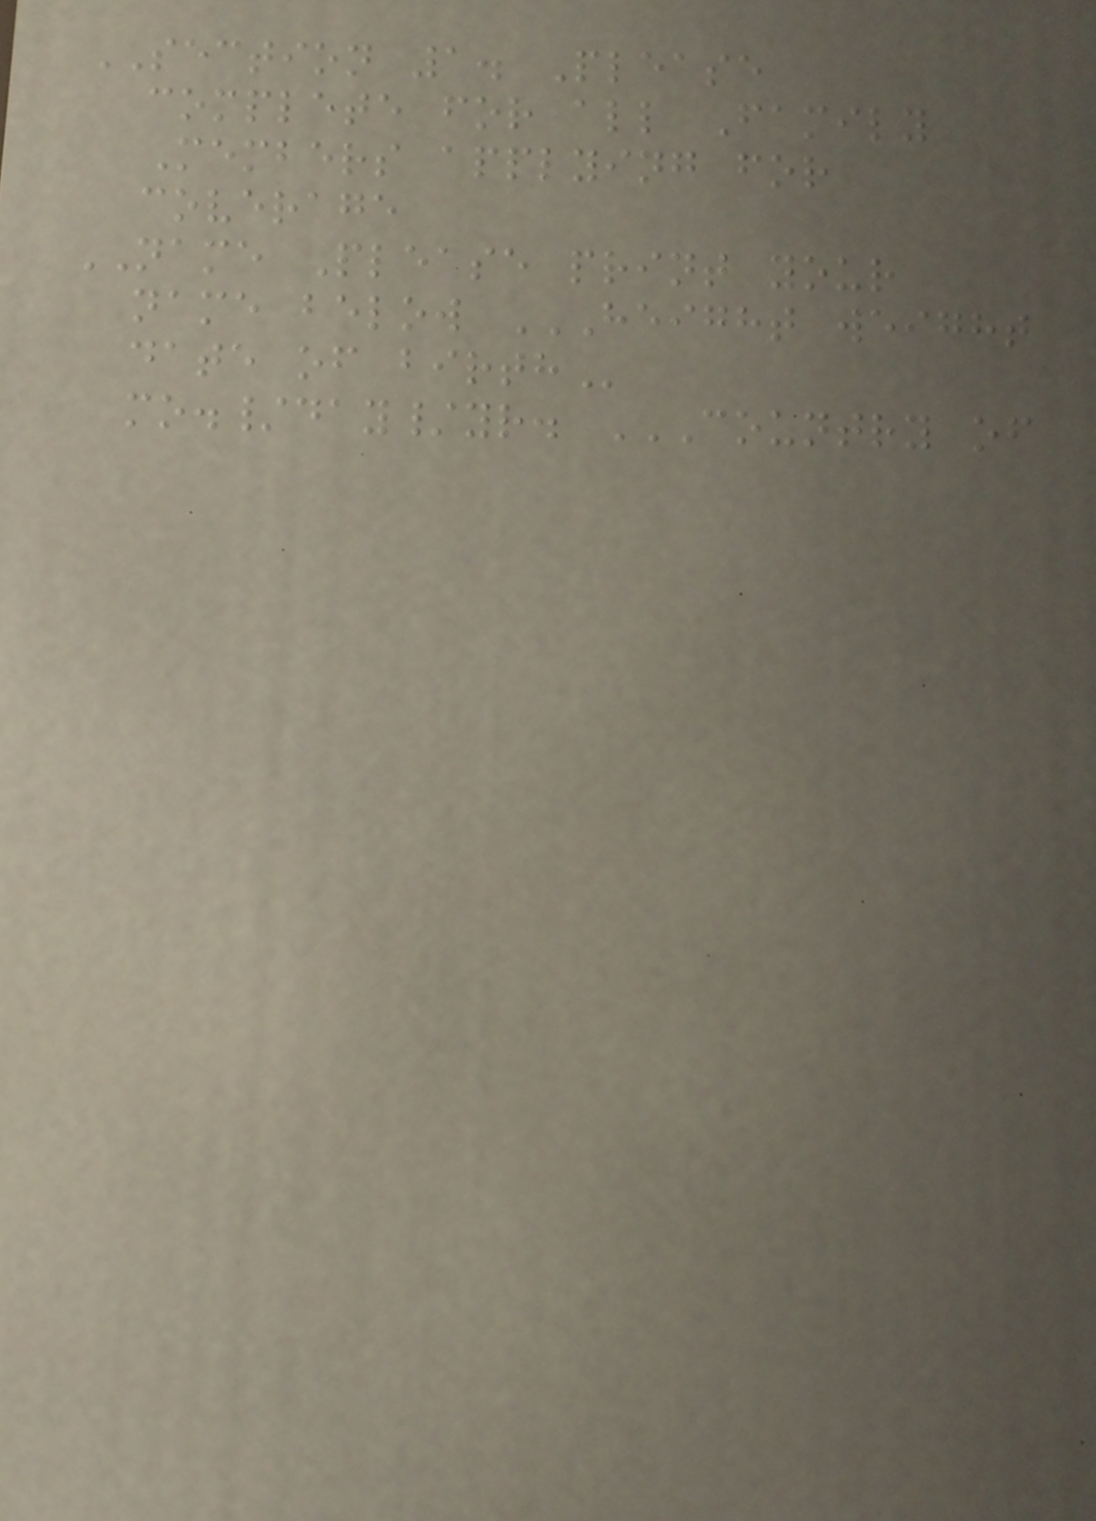SECTION 1. Please
complete for all Family
Members applying for
coverage
NAME Please print your
name below HEIGHT WEIGHT
DATE OF BIRTH
mo./day/yr. COUNTRY OF
